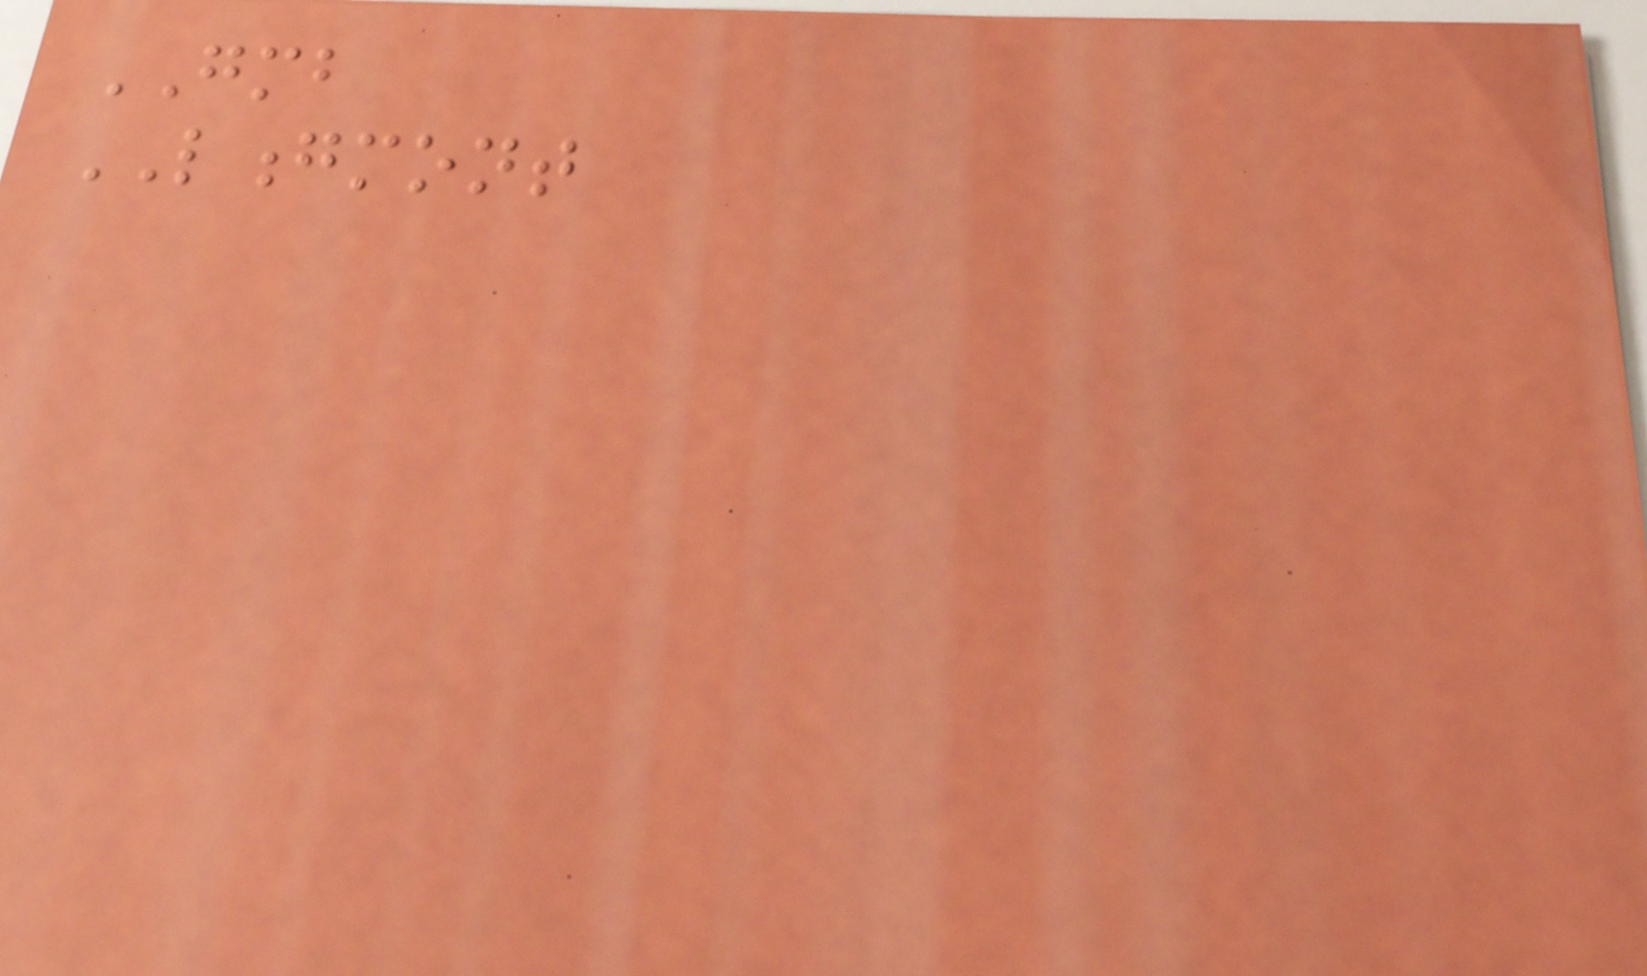GMB
LONGMONT
